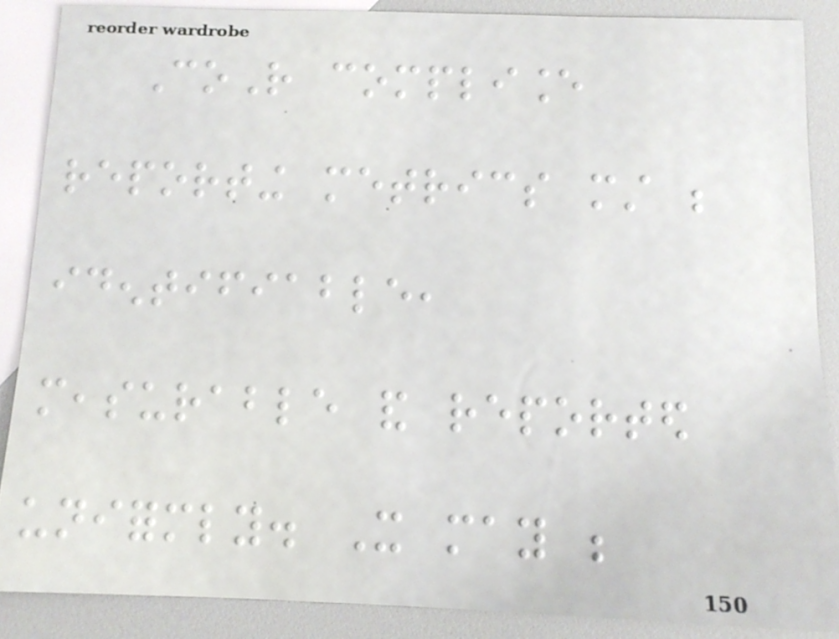CoR compliance
reporting metrics must be
identifiable,
measurable and reported
uniformly. It may be
